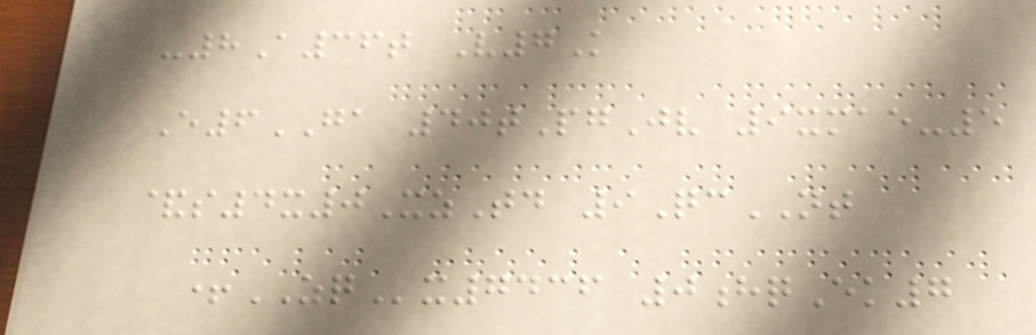-8A36t V7K
E6GA 40tPgJv 9xmae-5
&s4x0XzTd 9QcNT
+ZQx7436 0hqEk7
